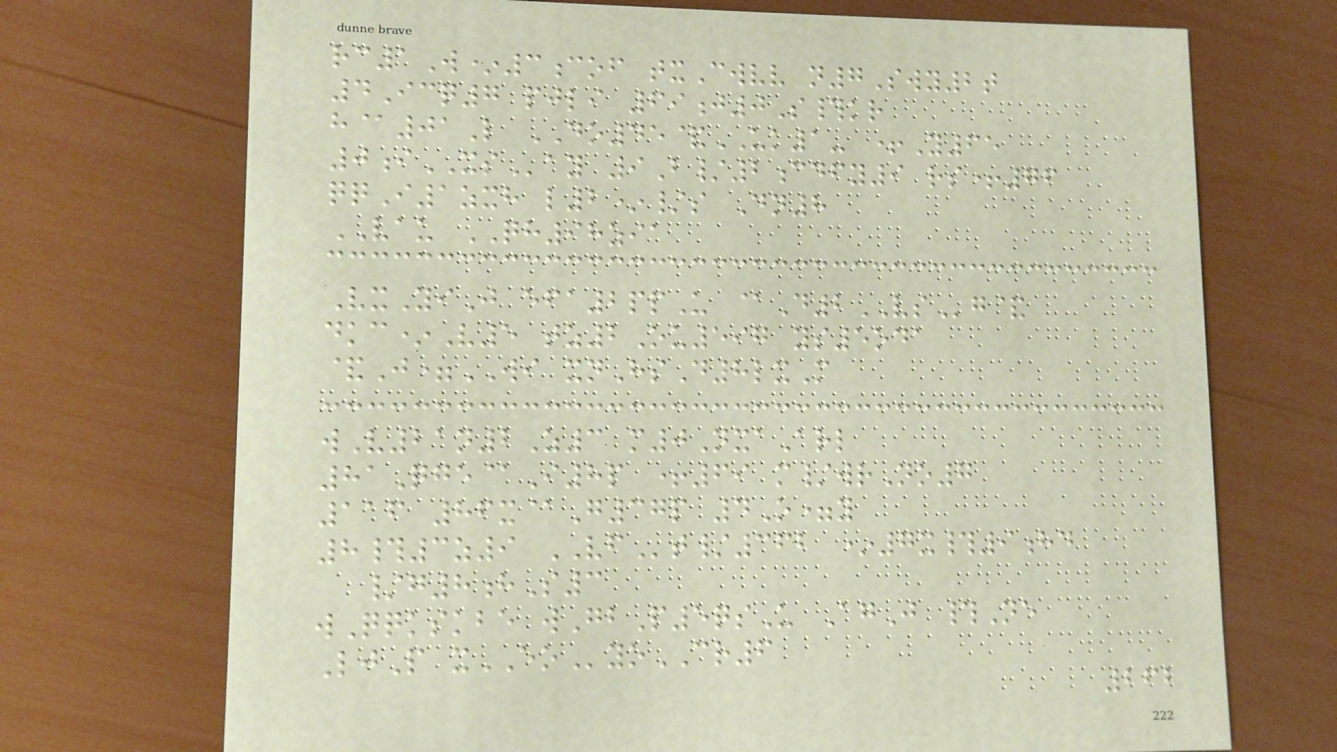rc1W*3cof txCwvv n7Swy2t
4Icq7 pjli 69j0S#kr
h@01L DO45&UK1- +Y65
0iXSay 9B/2cdfy9 rs+76
qqI1zxh l2*/s Dn8
VAU QH98zia
VxYiJ efa2ppU @D2VSg&
dkc*V5 tz2Ou597 ys5oda
&J=WI xnHsD8lxM
wV21n2Z3 m0NxaArl
81Qge@I8p +69 m/wrNo7
116 86x@G37p 4O=y
8#3z9 VFt/362 *7x#9hd
/g8hS3
wQqkskbe wGbP5qsU AgJ #Ne
LjP xEOyoCR6
262
